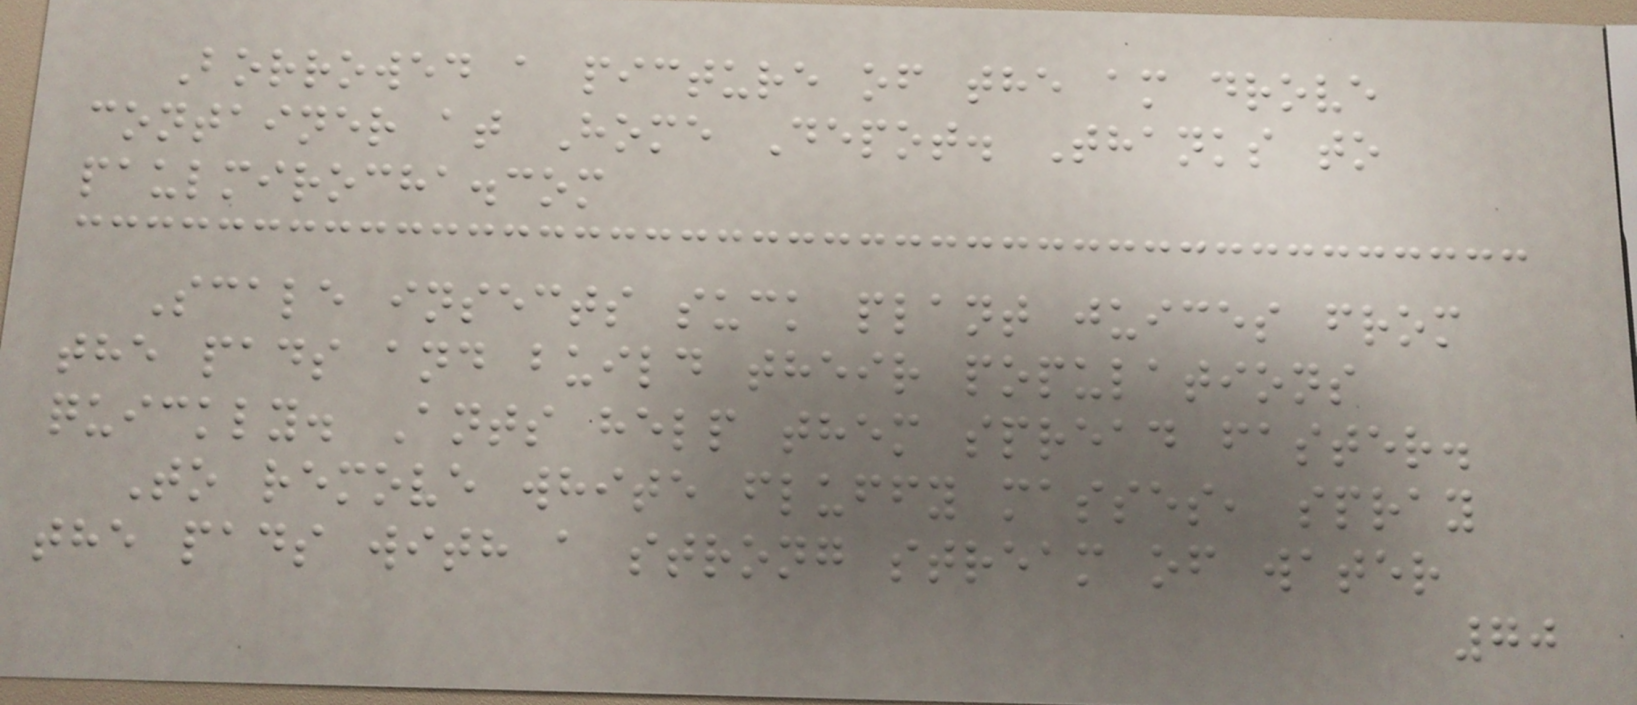Borrowed a picture of the am drove
container at Home Depot. Thanks to
paulmirocha.com
Scale insects suck plant juices from
the pads and build their populations
quickly. Ants help them spread faster.
To remove white fluffy masses, spray
the pads with a strong stream of water
70
